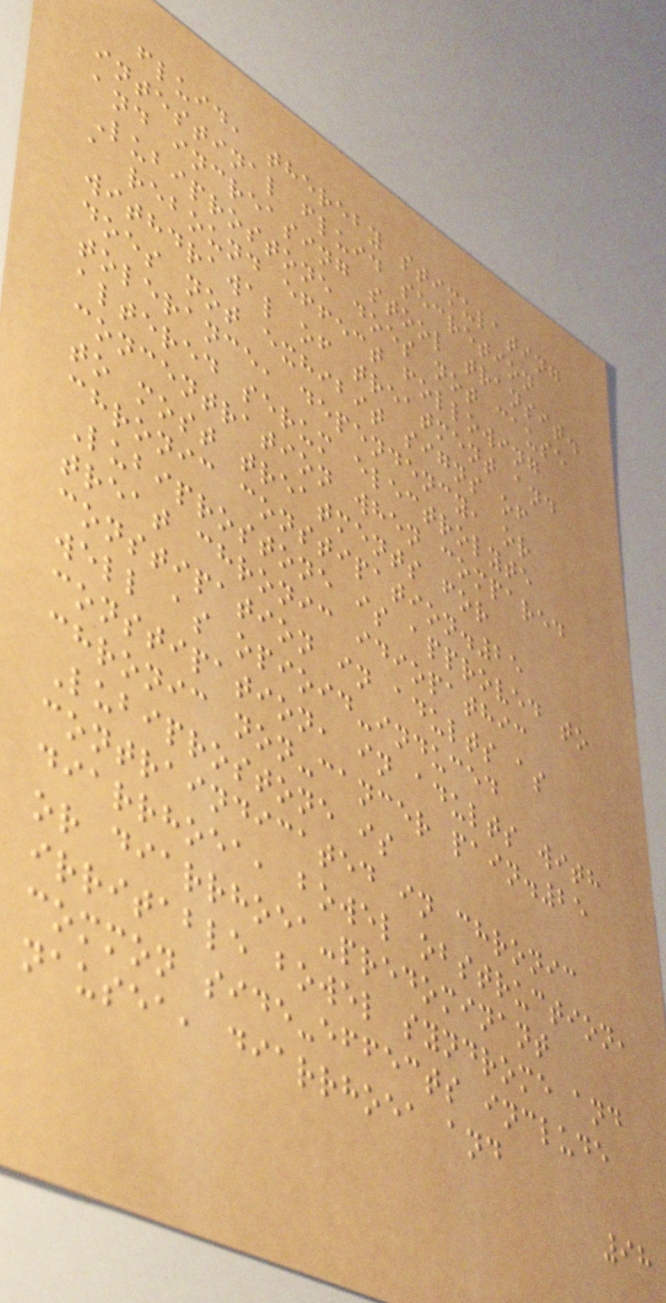fluid, thereby stimulating
intestinal fluid secretion
and increasing stool transit.
Lubiprostone does not cause
a rebound effect following
withdrawal of treatment and
does not exhibit signs of
tolerance, dependency, or
altered serum electrolyte
concentration when compared
to most treatments for
chronic constipation.25
Lubiprostone is approved to
treat chronic idiopathic
constipation in adults as
well as opioid-induced
constipation, in adults with
chronic non-cancer pain.25
Lubiprostone is
contraindicated in chronic
diarrhoea, bowel obstruction,
or diarrhoea-predominant
irritable bowel syndrome and
common side-effects include
nausea, diarrhoea and
98
